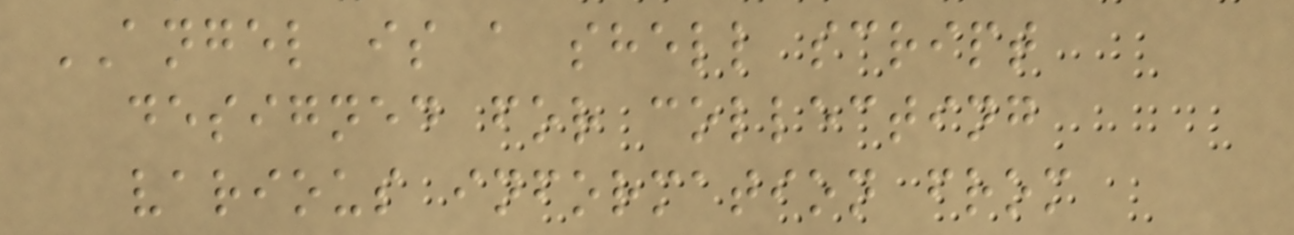ANGEL is a shell script
designed for collecting
various information from
